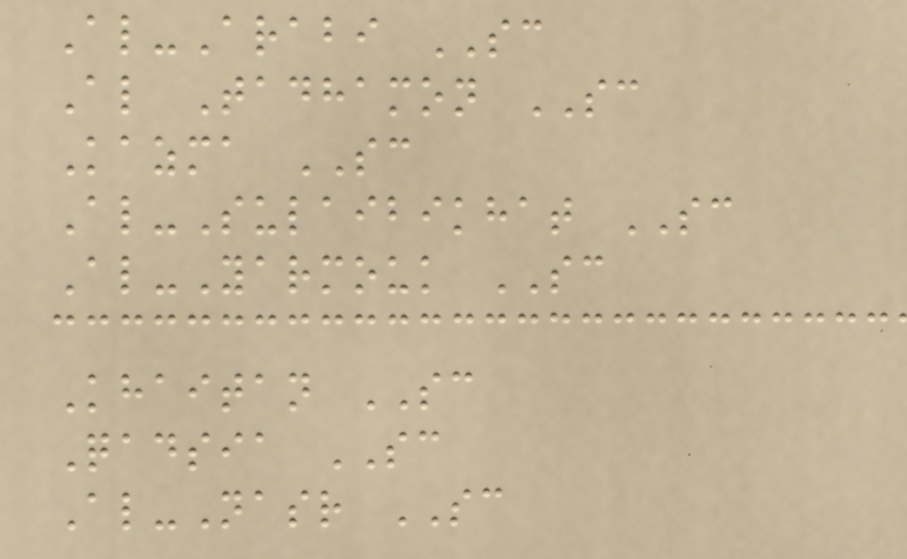Al-Arabi SC
Al Tadhamon SC
Kazma SC
Al-Sulaibikhat SC
Al-Yarmouk SC
Khaitan SC
Qadsia SC
Al-Nasr SC
